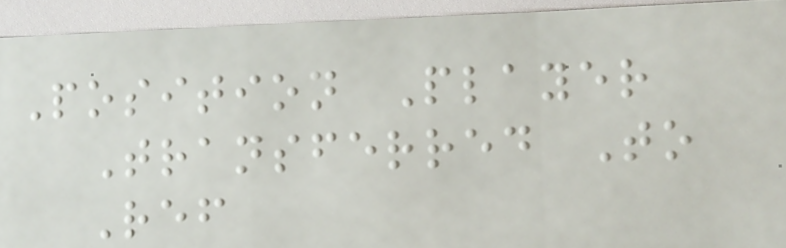Position Player
Transferred To
Ref
